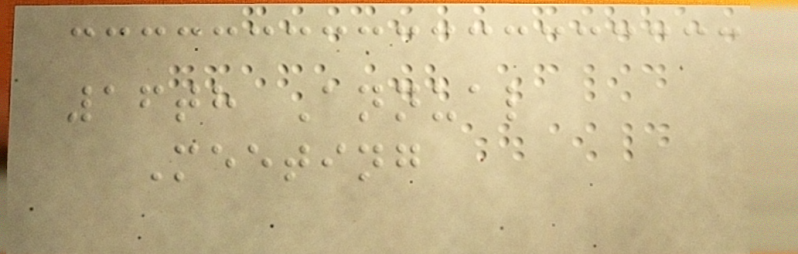16th Annual
Meeting
